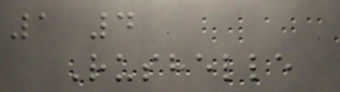1 4
Rushelle
